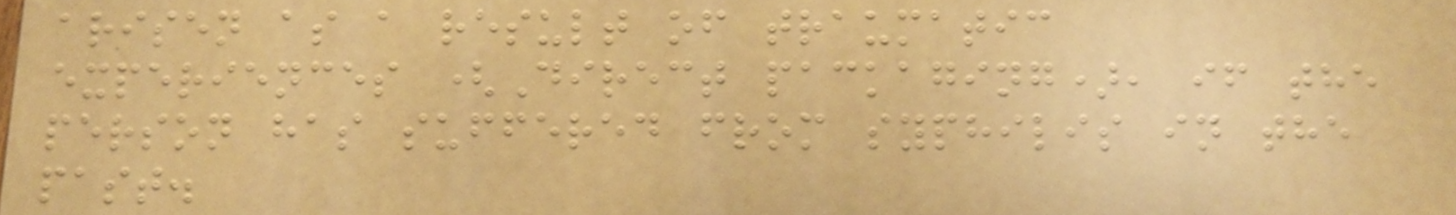arisen as a result of traumatic
experiences (Direct packaging), if the
person has suffered from syphilis in the
past.
